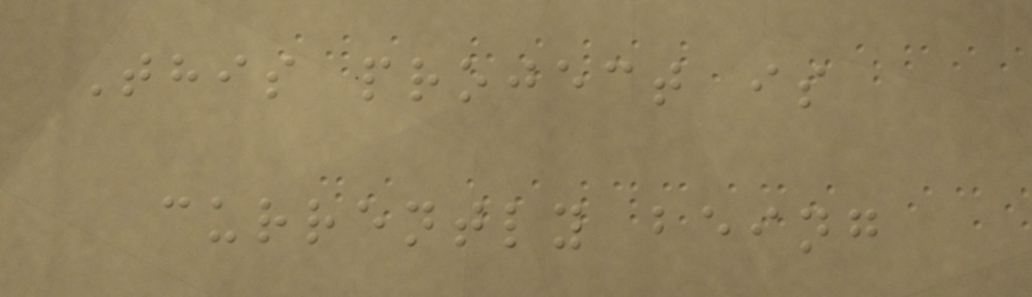This project is
currently being
